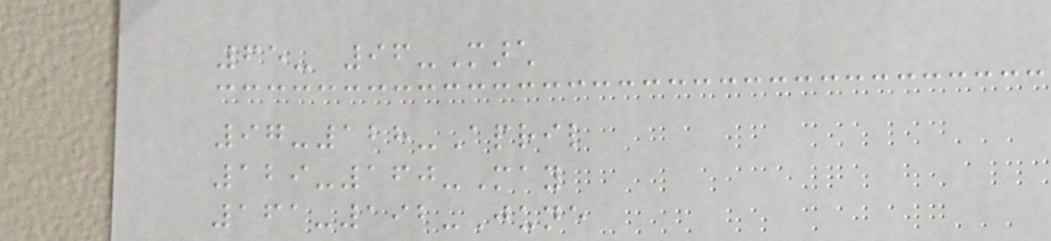65- 96-March
97-128-April
129-160-May
161-192-June
